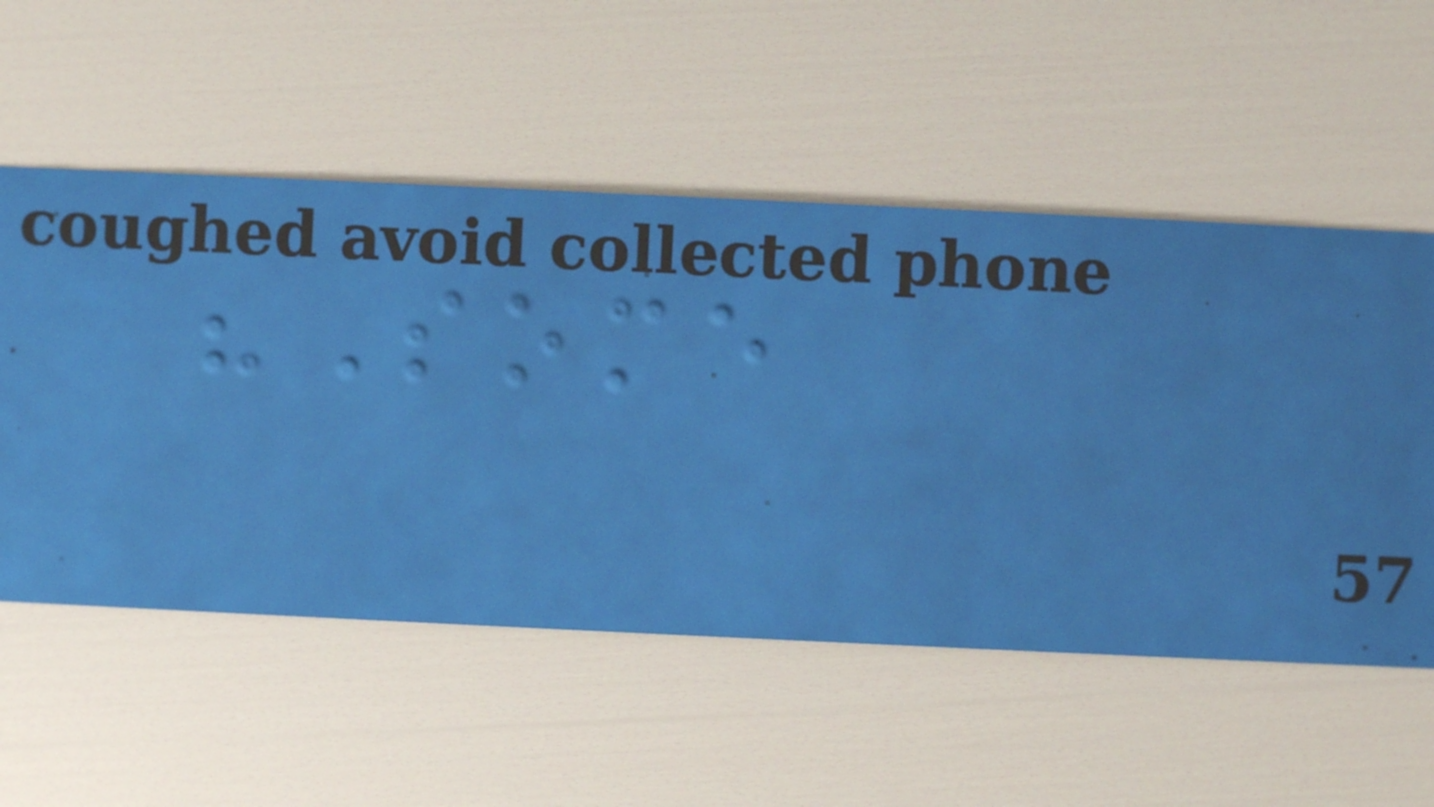"Some
